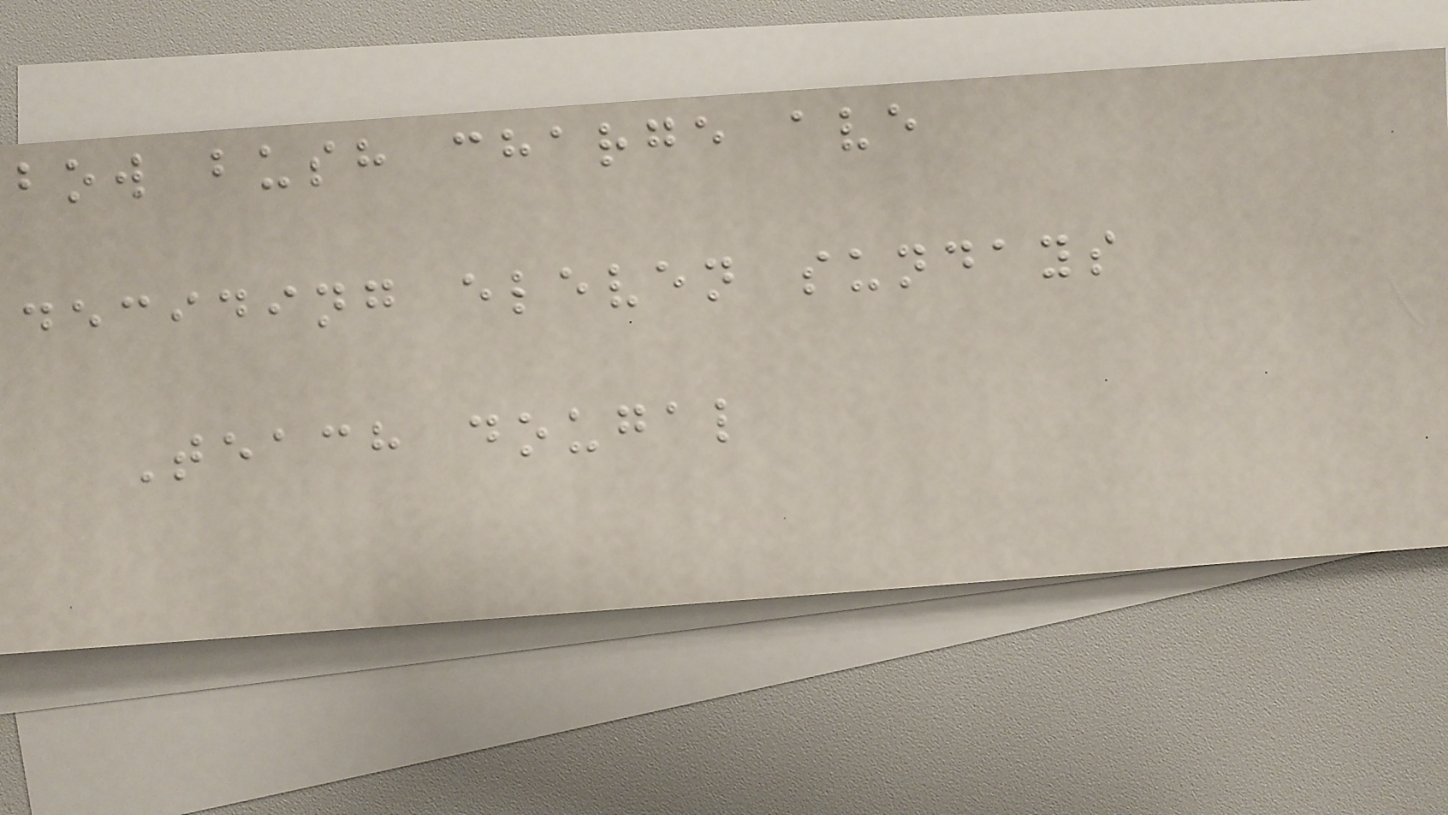bow bush charge ave
deciding eleven sundays
Teach dougal
